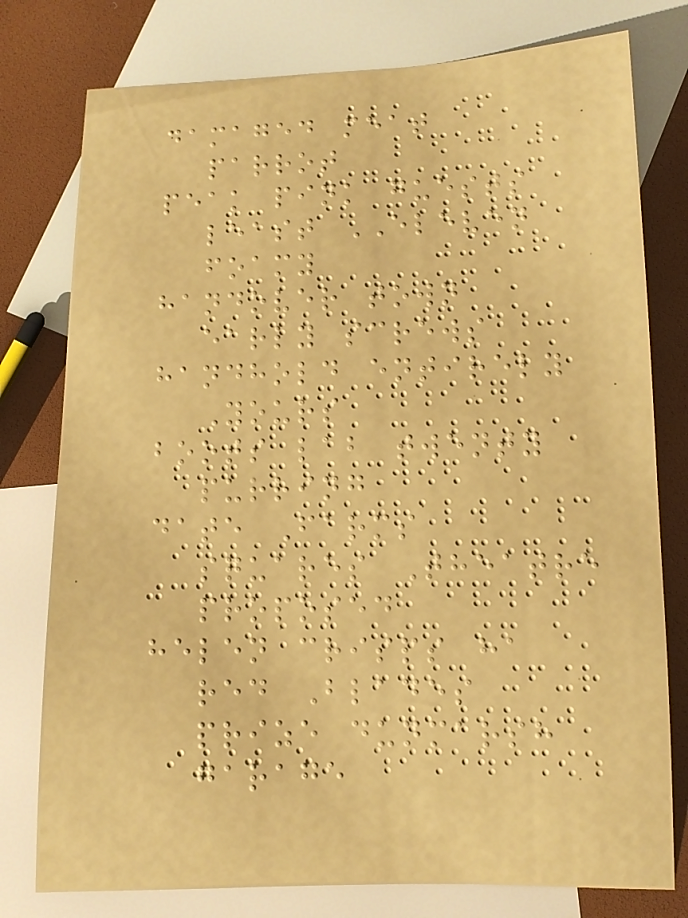damaged meat
parrot
peak pink guests
least ELEVEN
foamy
handover town
early screws
handhold entirely
Yours
boots lab twenty
purring
date Farms
squares Theatre
proposed
helen crisps ha
red Blades
prize dunmarsh
garage
